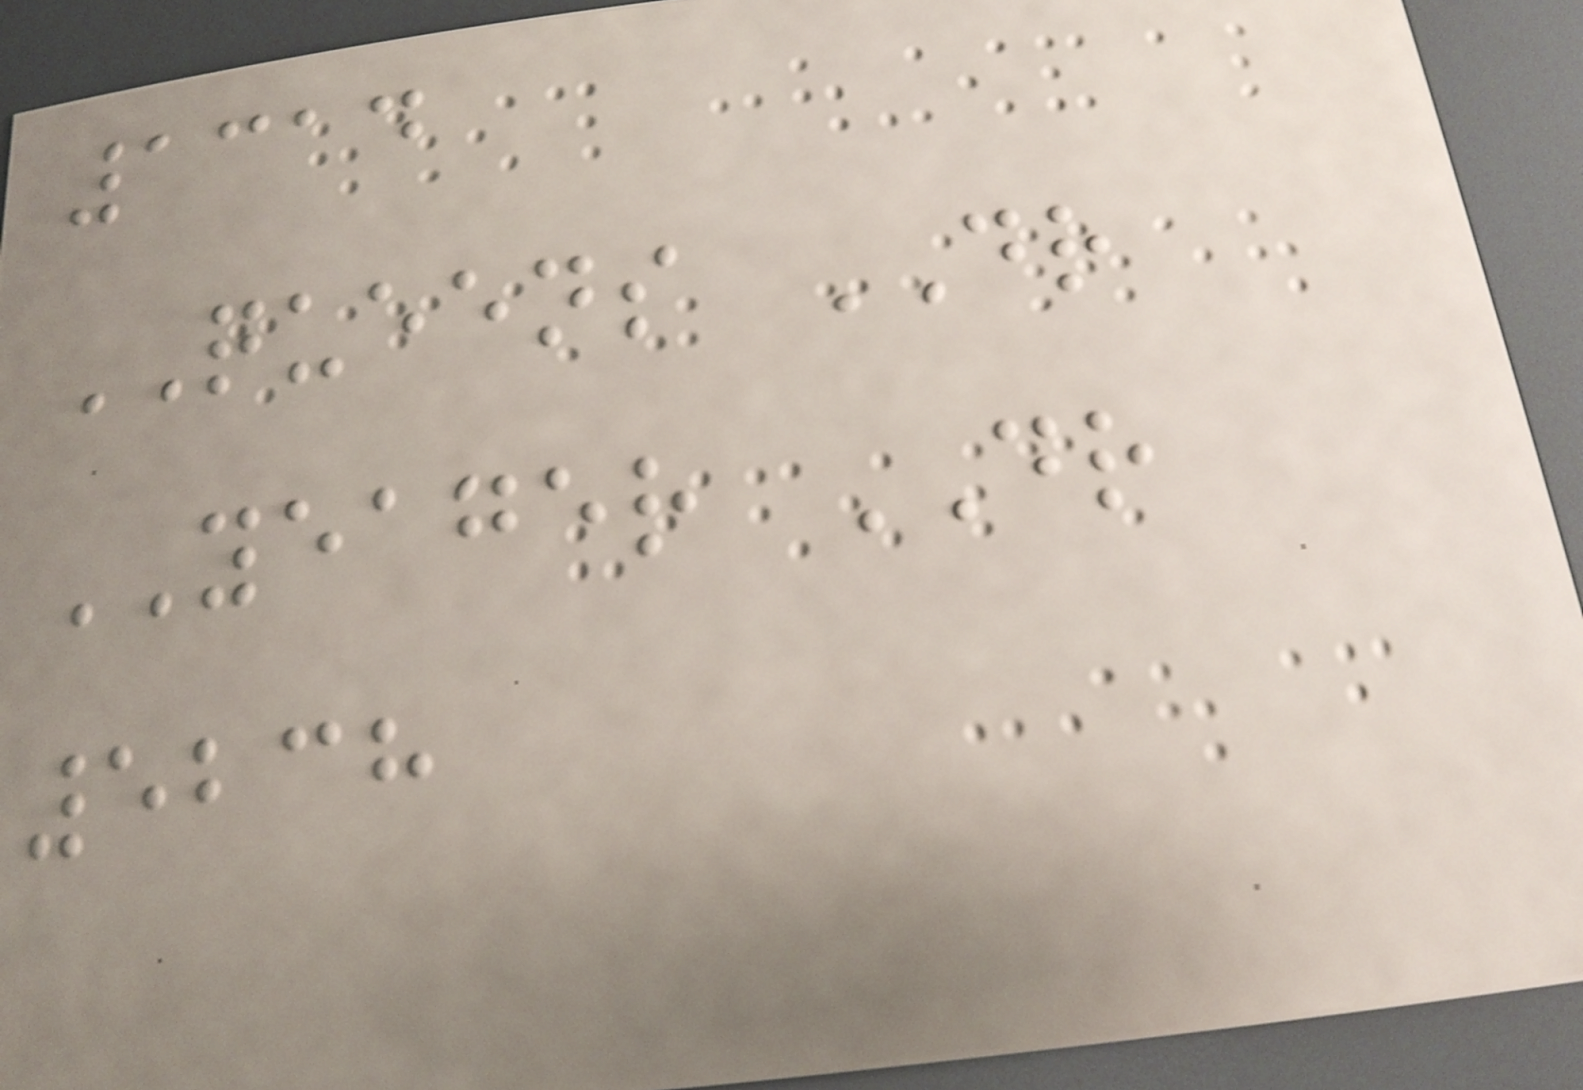1314
QUEENS DR
YEAGER DR
5238
